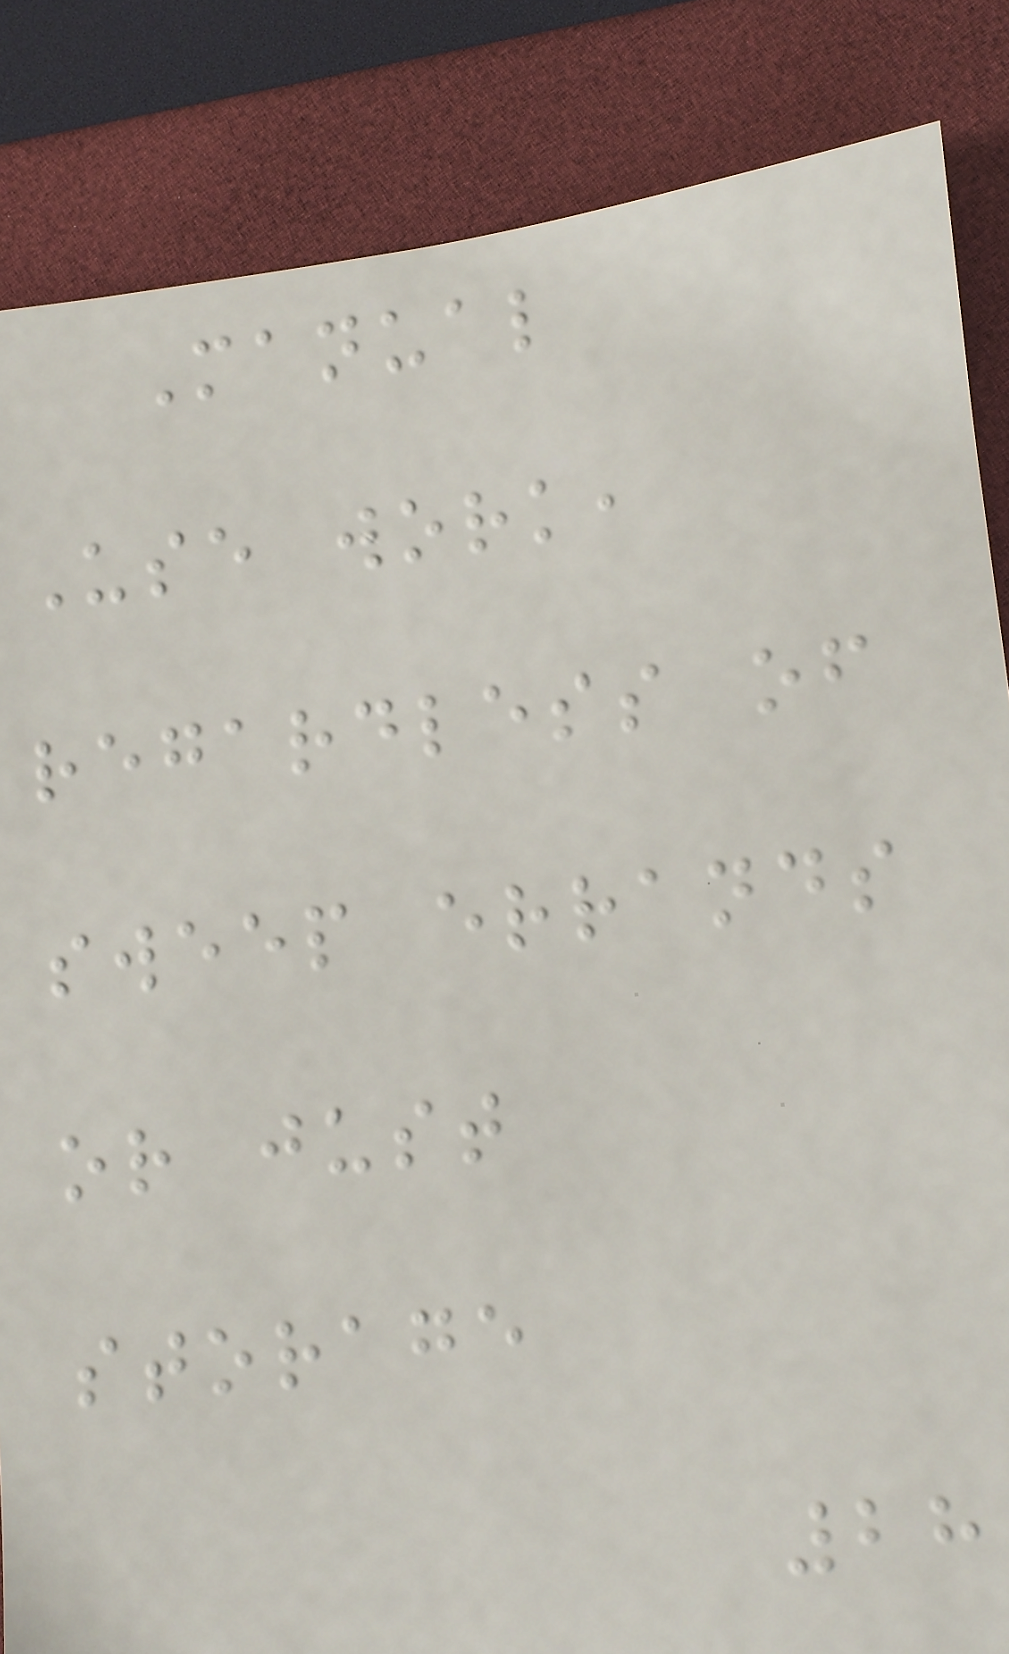Manual
Use work,
regardless of
sweep errands
or just
storage
28
